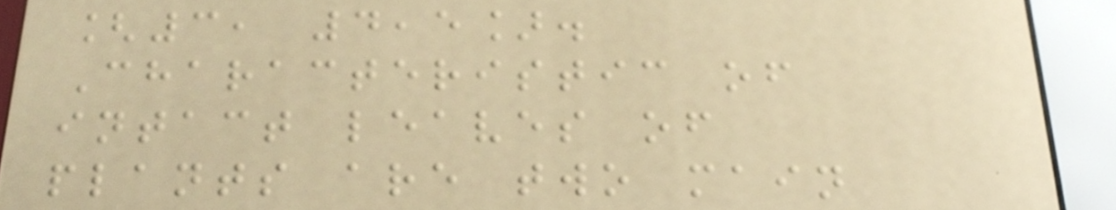[3, 4,5].
Characteristic of
intact leaves of
plants are two main
